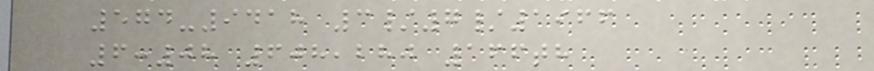574-9418 3/7/1966
6:08 608,280 166th
